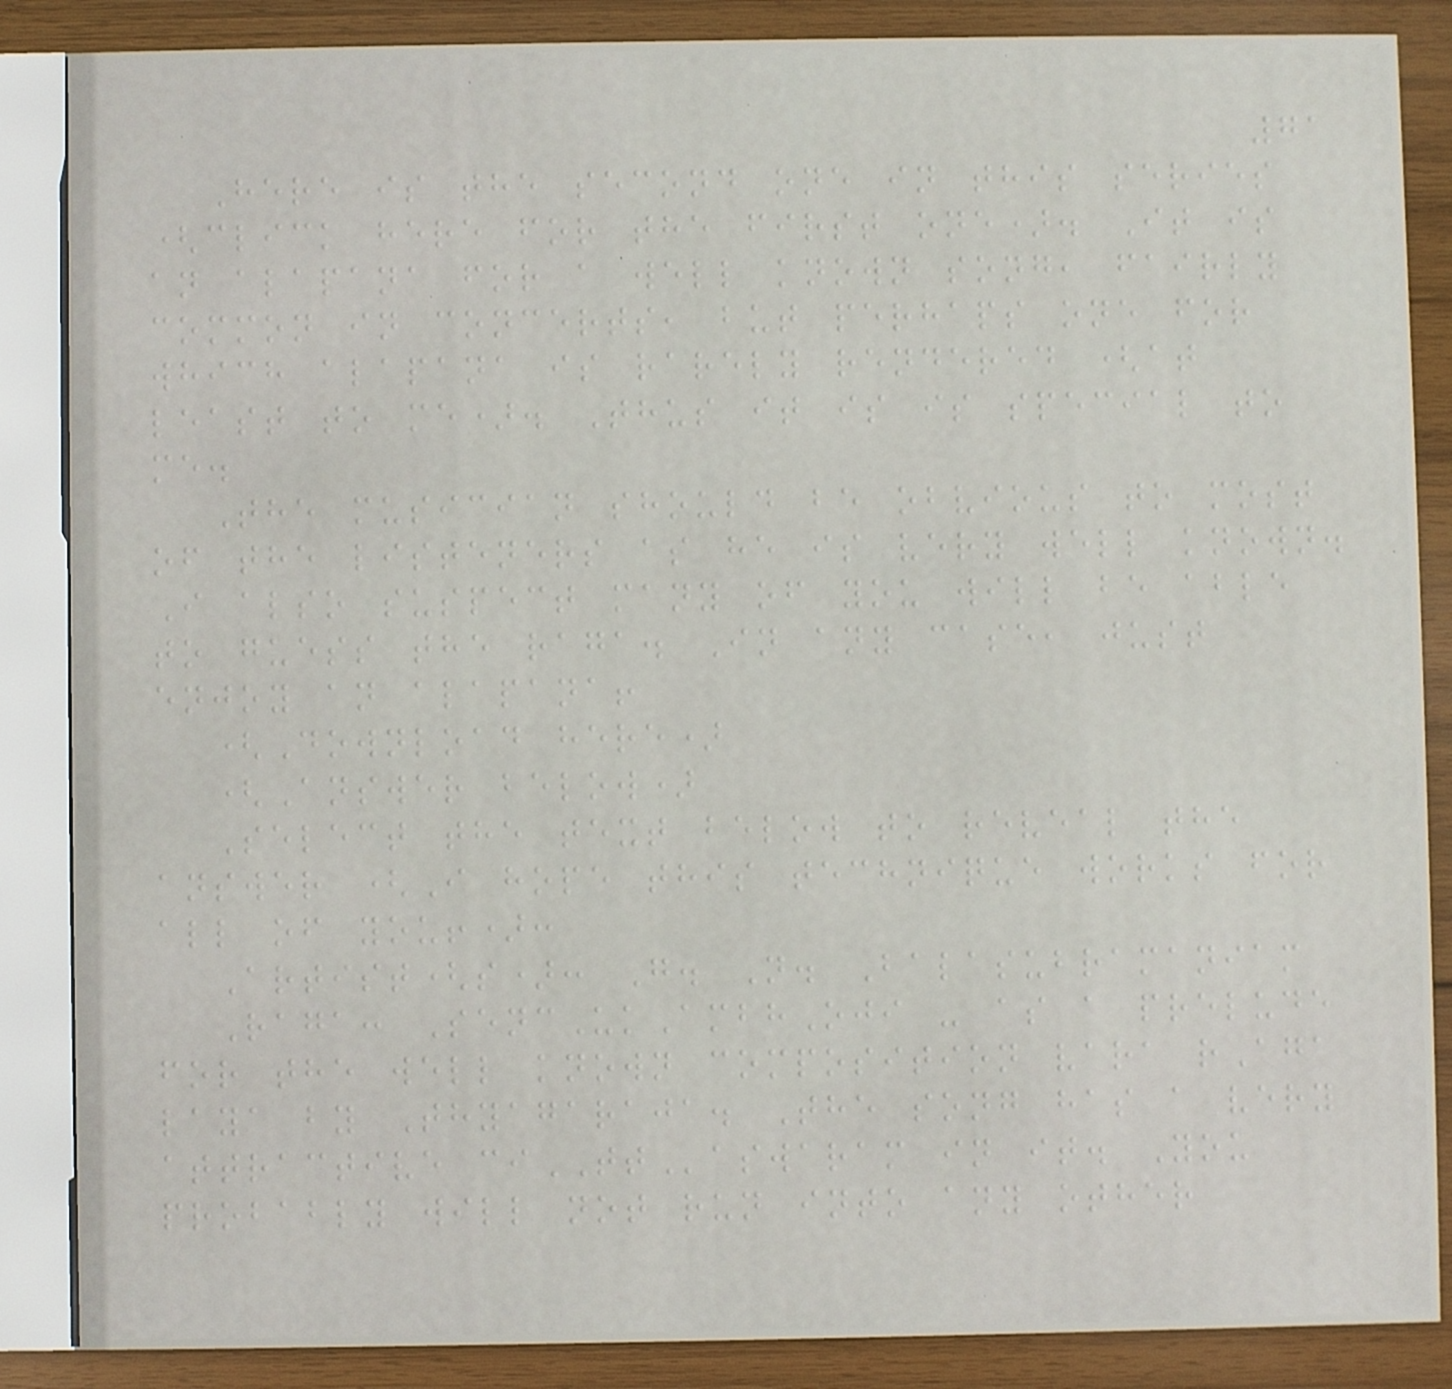71
Here is the second one in this series
(click here for the first one). It is
an alapana for a well known song, fairly
common in concerts, but perhaps one for
which alapana is rarely rendered (at
least to me). Thus it is is special to
me.
The musician should be obvious to most
of the listeners as he is very well known.
I also suspect many of you will be able
to guess the raga. In any case, just
enjoy an alapana!
(Download here)
(Answer below)
Select the text below to reveal the
answer (I hope this technique works for
all of you!):
Artist(s): G. N. Balasubramaniam
Raga: SencUkAmbhOji - as a prelude
for the well known composition vara rAga
laya by Thyagaraja. The song has a very
attractive ciTTaswaram in it. You
probably will not run into any other
